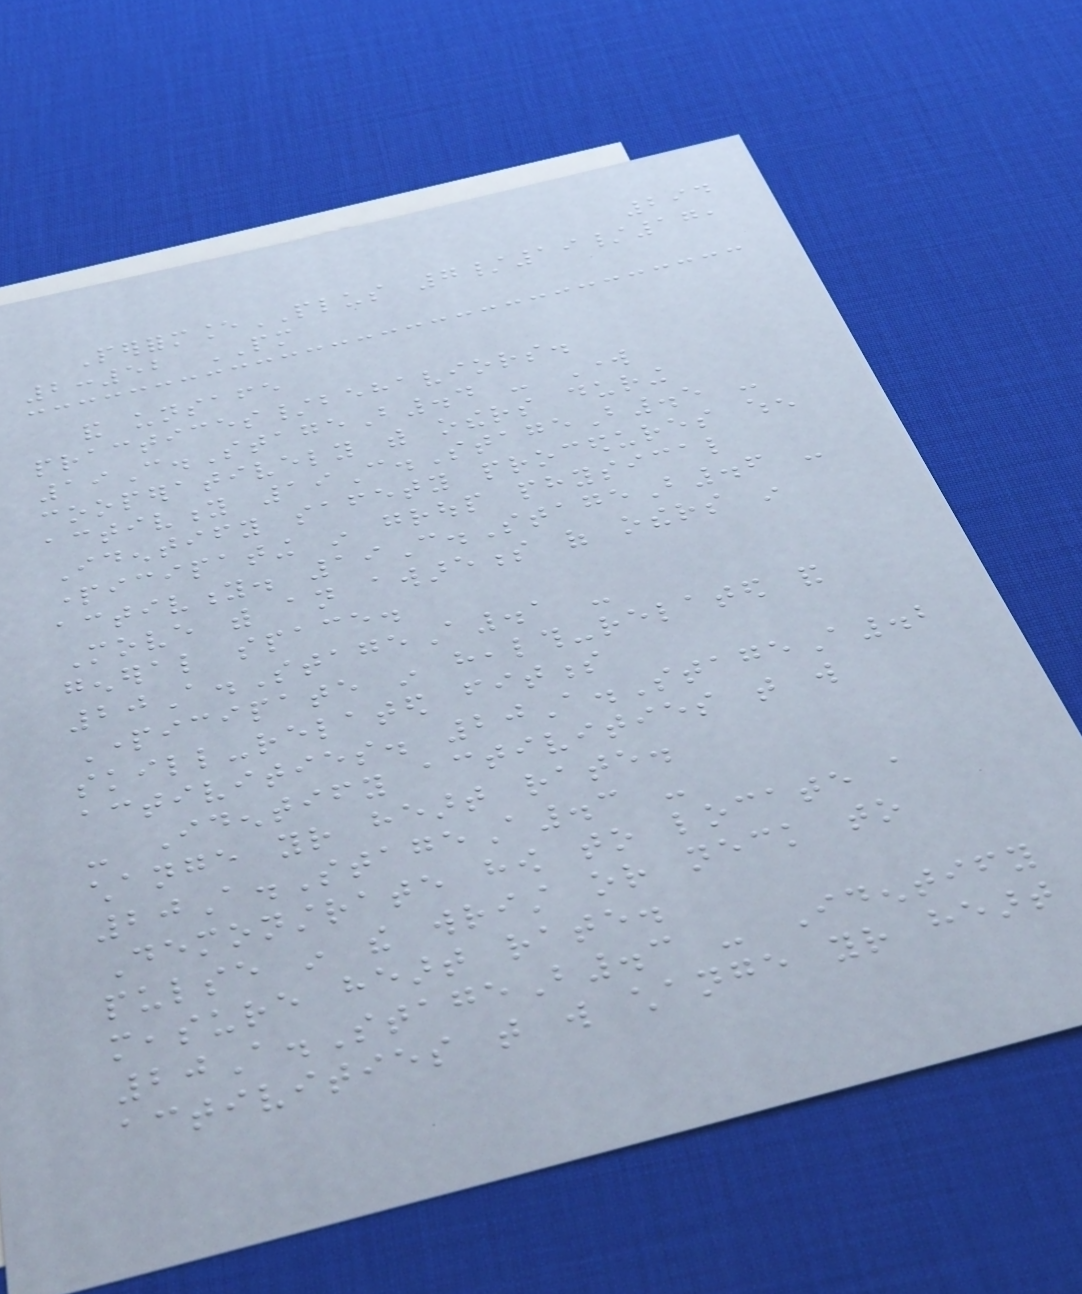294
PerformancePLUS 7/19/17,
2:52 PM
and unsafe
practices/behaviors.
19C.StageB.4 - Work
cooperatively with others during
activity 19C.StageB.5 -
Identify safety procedures when
participating in group physical
activity. 19C.StageB.6 -
Move with an awareness of others in
general space.
20A.StageA.1 -
Participate in health-related and
skill-related fitness
activities. 20A.StageA.2
- Identify activities that will
change your heart rate.
20A.StageA.3 -
Demonstrate how to locate a
pulse in the wrist or neck to
measure heart rate.
20A.StageB.3 - Identify
activities that will change your heart
